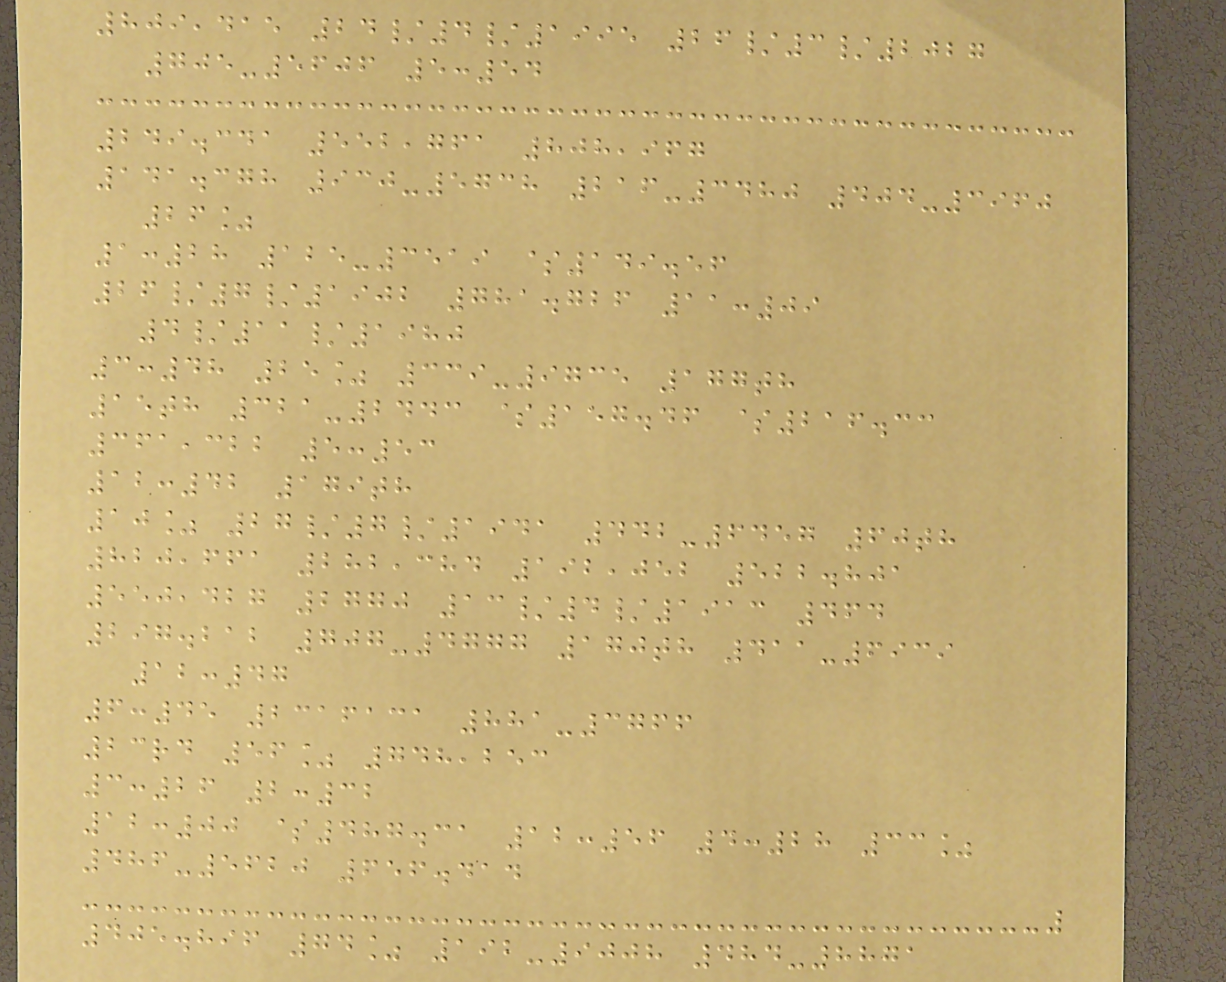809,415 24/4/1995 26/3/2027
705-5606 5:54
249.341 552,761 808,967
141.378 930-5738 216-3480 404-3960
26%
1:28 125-3519 $149.56
26/7/1902 781.726 11:09
4/11/1980
3:48 25% 339-9735 177th
15th 321-2443 $157.46 $216.33
361,322 5:53
12:42 179th
10% 27/7/1941 442-6457 60th
820,661 282,384 192,052 522.801
550,427 2770 13/4/1913 464
297.212 707-4777 170th 411-6939
12:47
6:45 2316131 881-3766
23rd 56% 748,253
3:26 2:32
12:00 $487.31 12:56 4:28 33%
486-5620 656.414
405.896 74% 192-9008 484-8871
